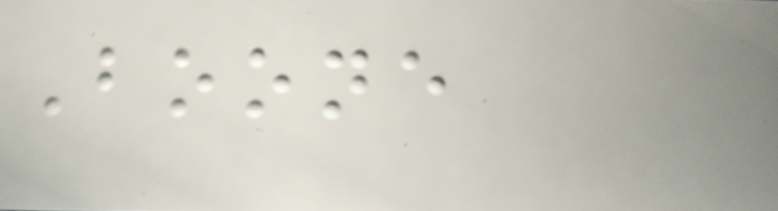Boone
